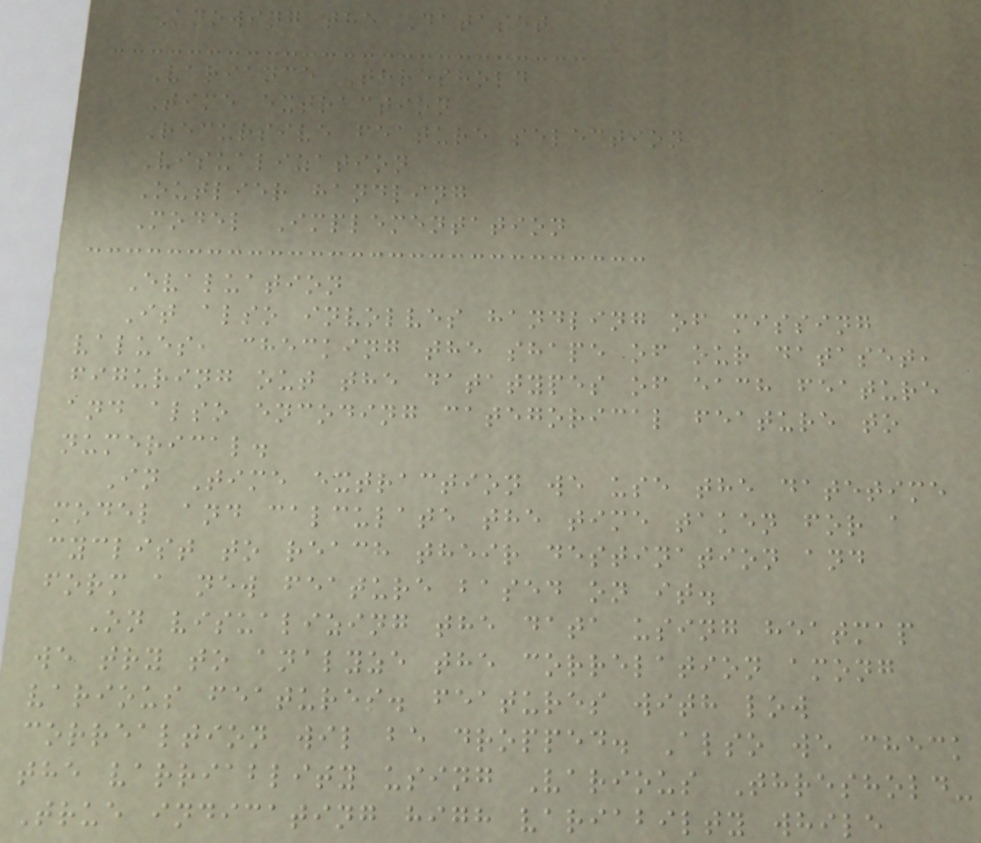Knowing the Dataset
Variance Threshold
Time extraction
Recursive feature selection
Visualization
Outlier handling
Model Implementation
Evaluation
It also involves handling of missing
values, checking the shape of our dataset,
figuring out the datatypes of each feature
and also encoding categorical feature to
numerical.
In Time extraction we use the datetime
model and calculate the time taken for a
cyclist to reach their destination and
form a new feature based on it.
On visualizing the data using heatmap
we try to analyze the correlation among
various features. features with low
correaltion wil be dropped. Also we check
the varriablity using Various Threshold-
True indicating high variabilty while
